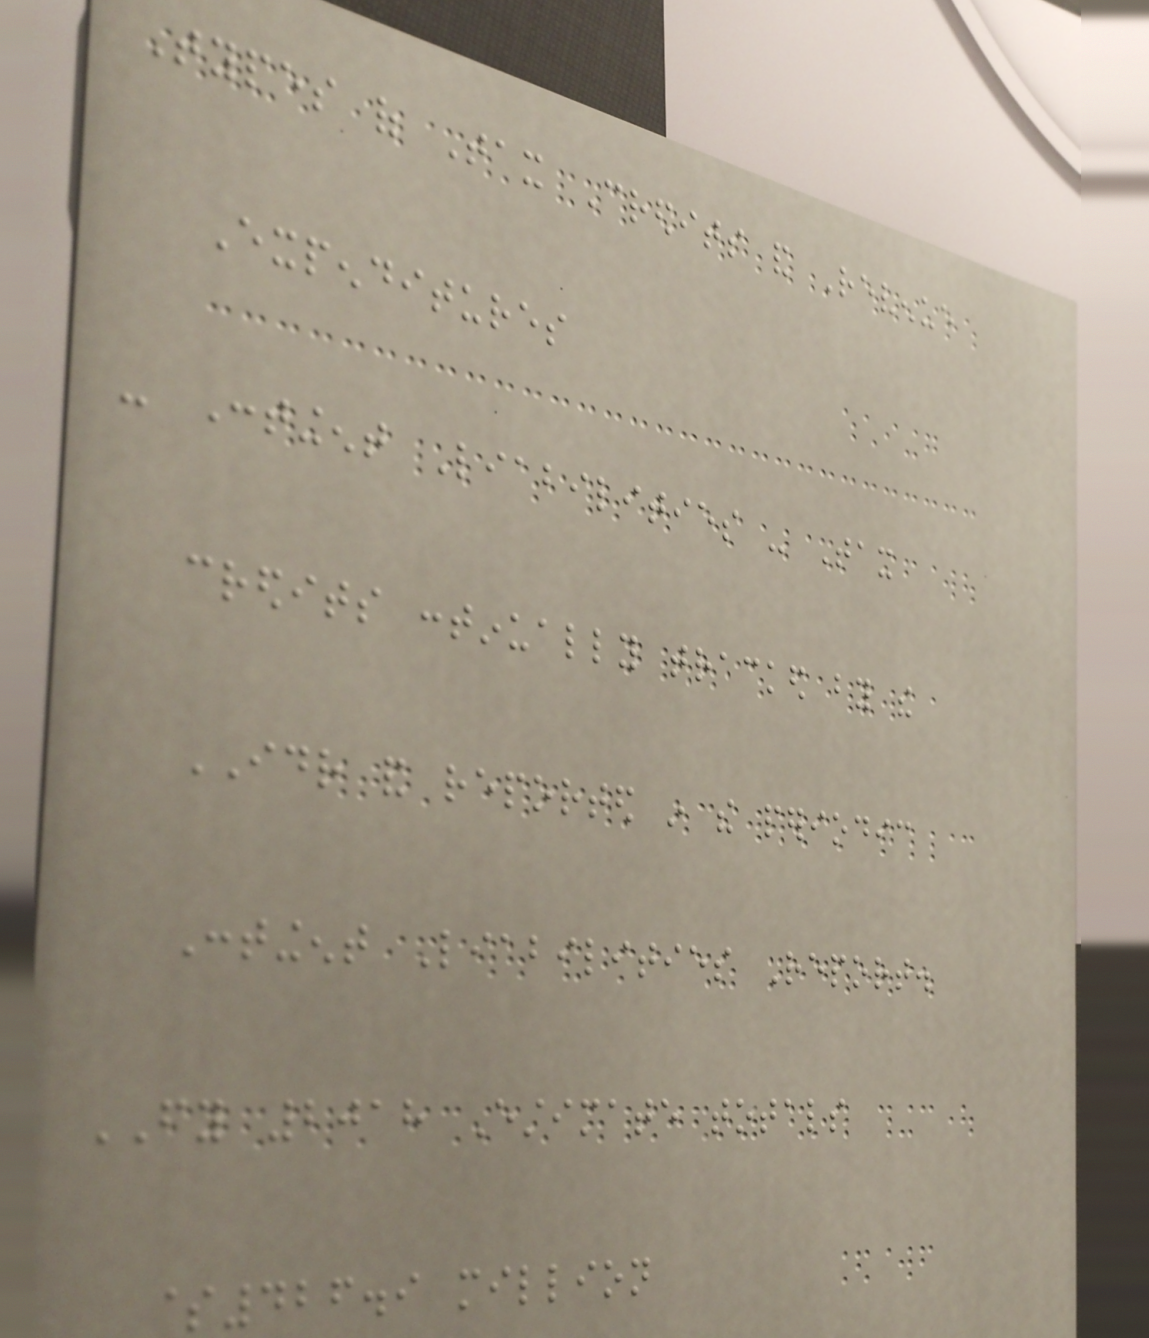Types of Tax Credits and Revenue
Expenditures
- Contingent Liabilities - Tax
credits continually tracked by the
IDR and reported in the periodic
Contingent Liabilities Report.
FY 2018 Estimate totals
$426.9 million
